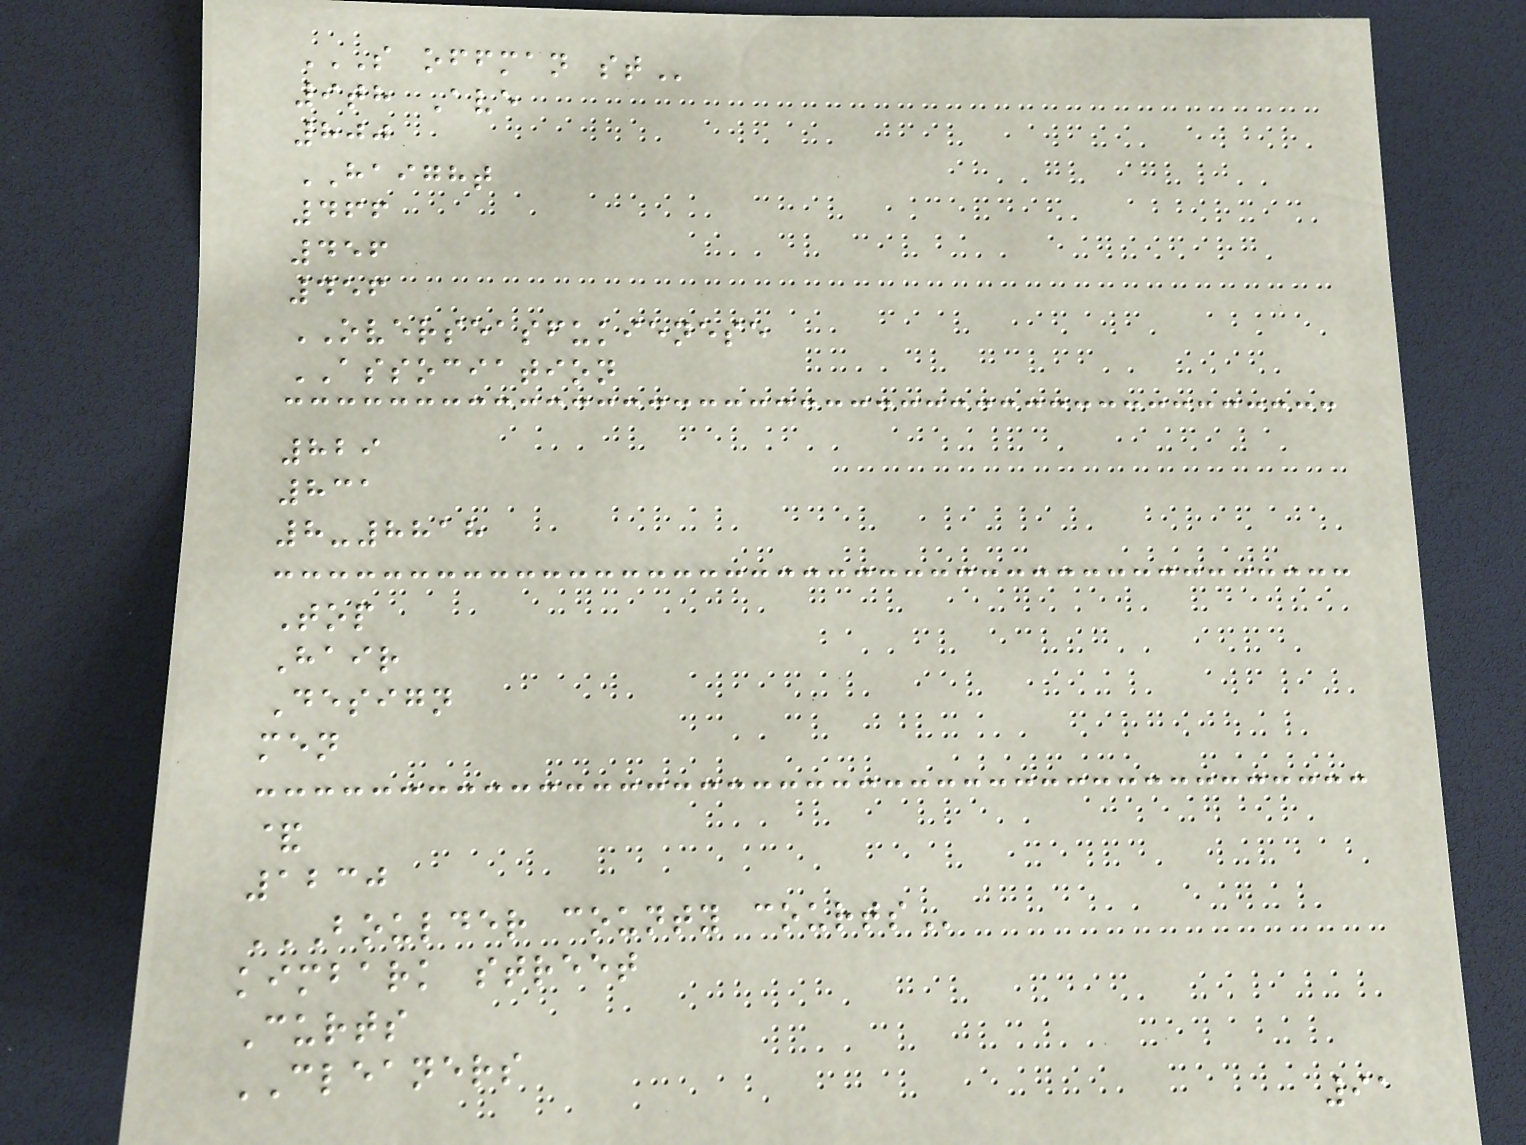S OFFMAN ST
9th Ave
800
HAIGHT
466
456
456
OVERSEASFUKIENESE
ASSOCIATION
829
831
8-8818
Top
Hair
Design
men
&
1230
BOULDER COUNTY COURTS
kimbark street
Curts
CLEANERS
91
